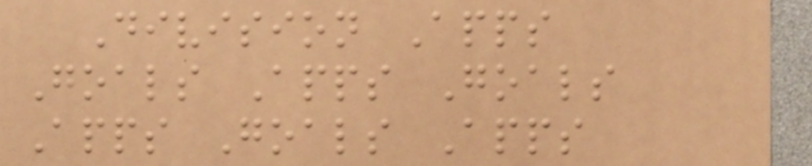Division Apps
Goals Apps Goals
Apps Goals Apps
